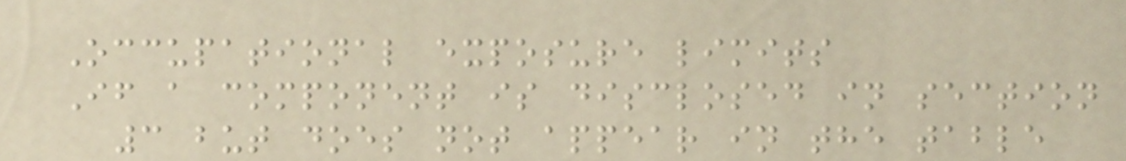Occupational exposure limits
If a component is disclosed in section
3 but does not appear in the table
